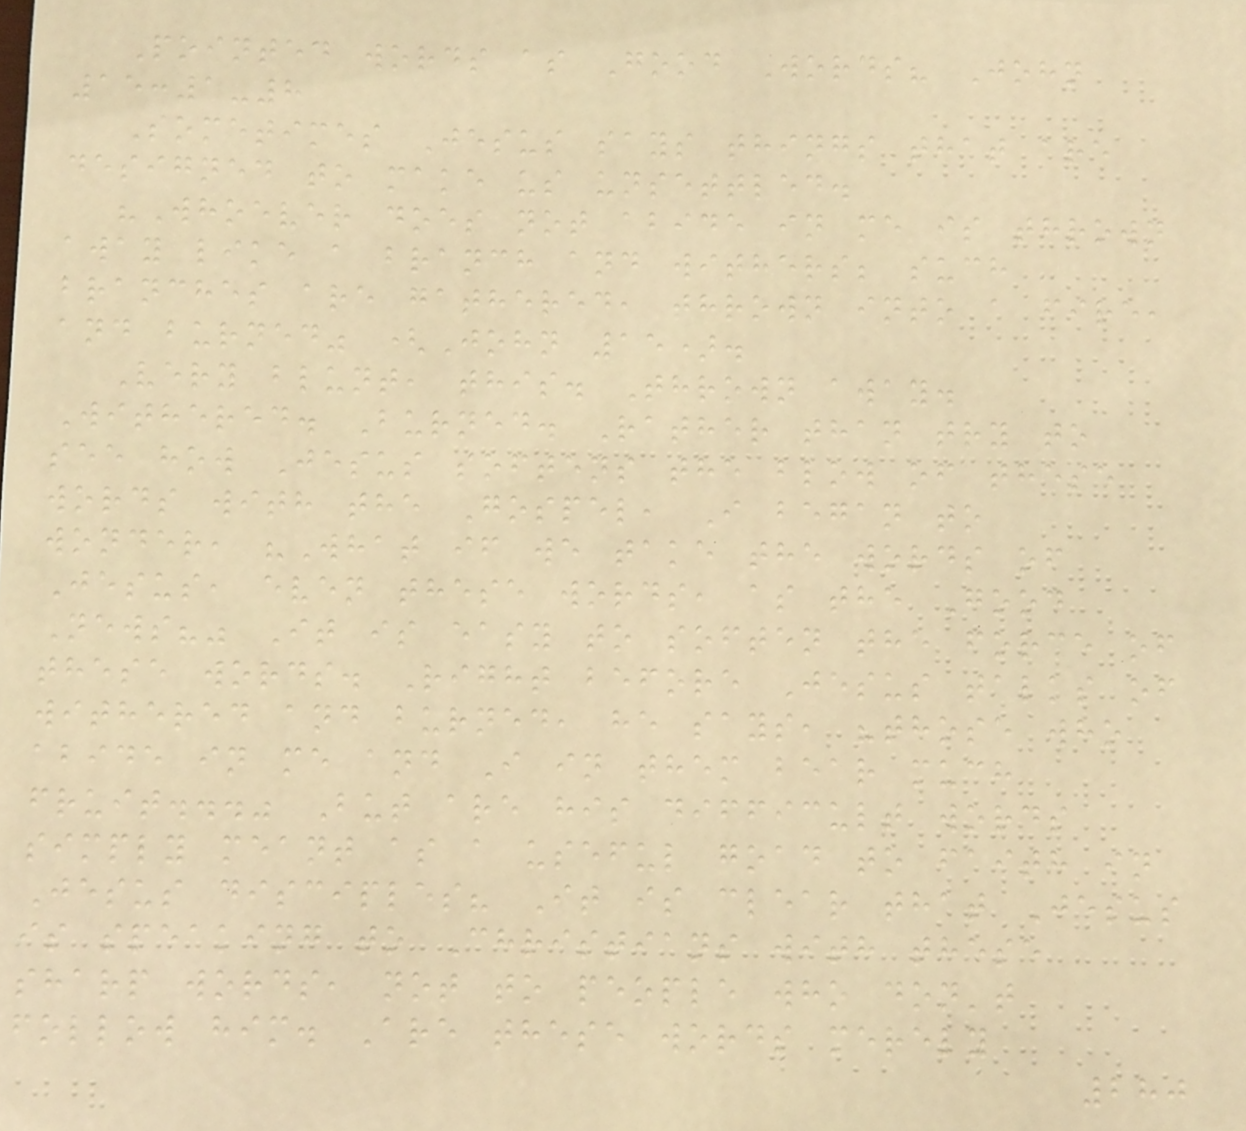Pointed words as Good Words? John
15:1-8
Sometimes Jesus says things that are
designed to make us unsettled.
"Whoever does not abide in me is thrown
away like a branch and withers; such
branches are gathered, thrown into a fire,
and burned" (John 15).
Very blunt, this. Thrown away.
Withered. Burned. Rather than try to
see how Jesus softens the blow of these
words with the Gospel, I began to
wonder, "What if we take the words of
Jesus, even these words, as the Good
News?" It is easy to soften the force of
these words. Right before Jesus talks of
withered and burned, he says, "those who
abide in me and I in them bear much
fruit..." But are his difficult words
simply meant as a useful goad to faith in
Jesus disciples? It is clear that Jesus
is speaking to Christians with these
sharp words, not to people who don't
follow him. Are these words merely
280
